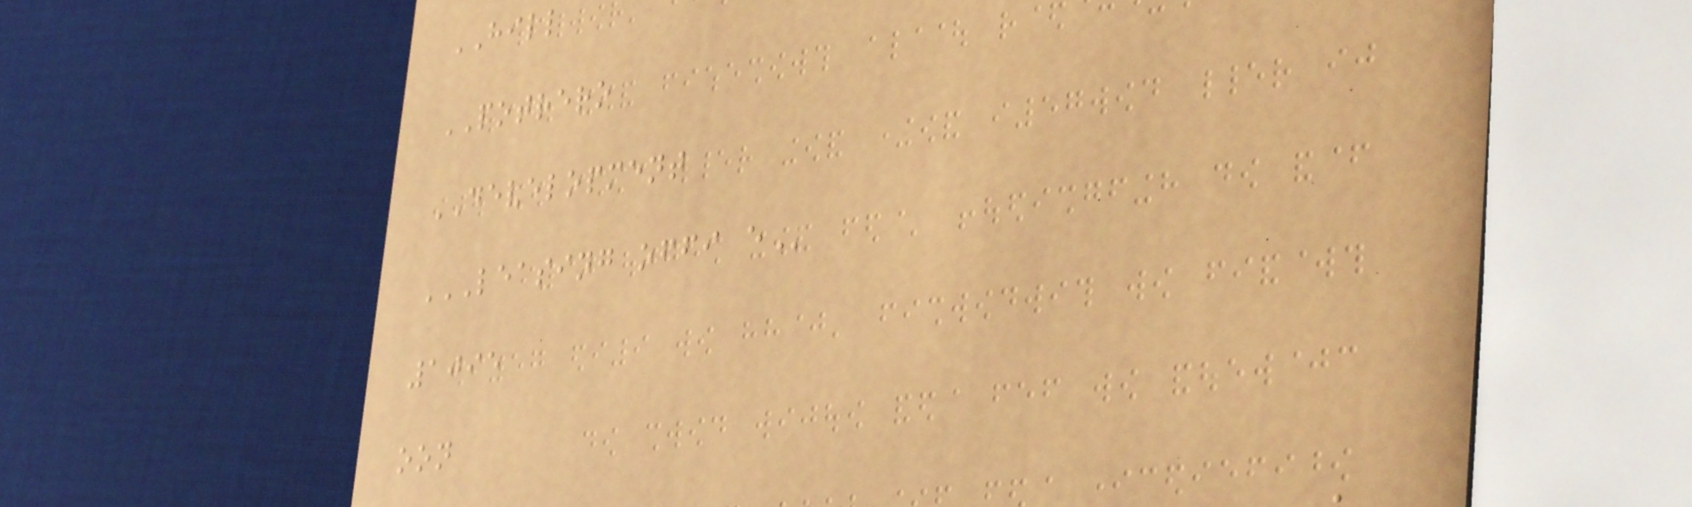HILL
POTRERO
DEVELOPMENT
LEASING OFFI E
1095
oon
